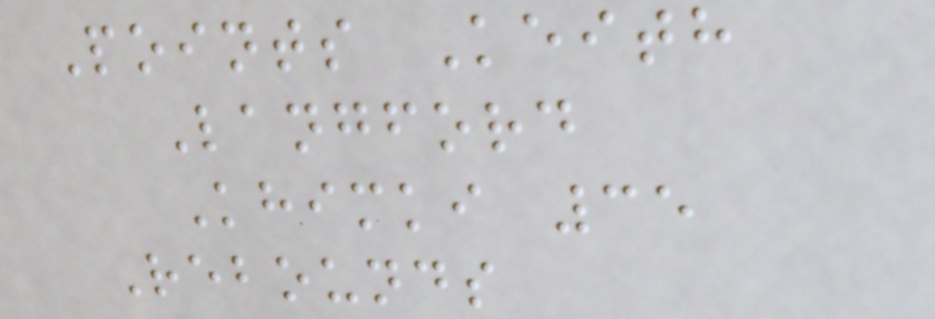Points Keith
Langford
Khimki 35
Rebounds
